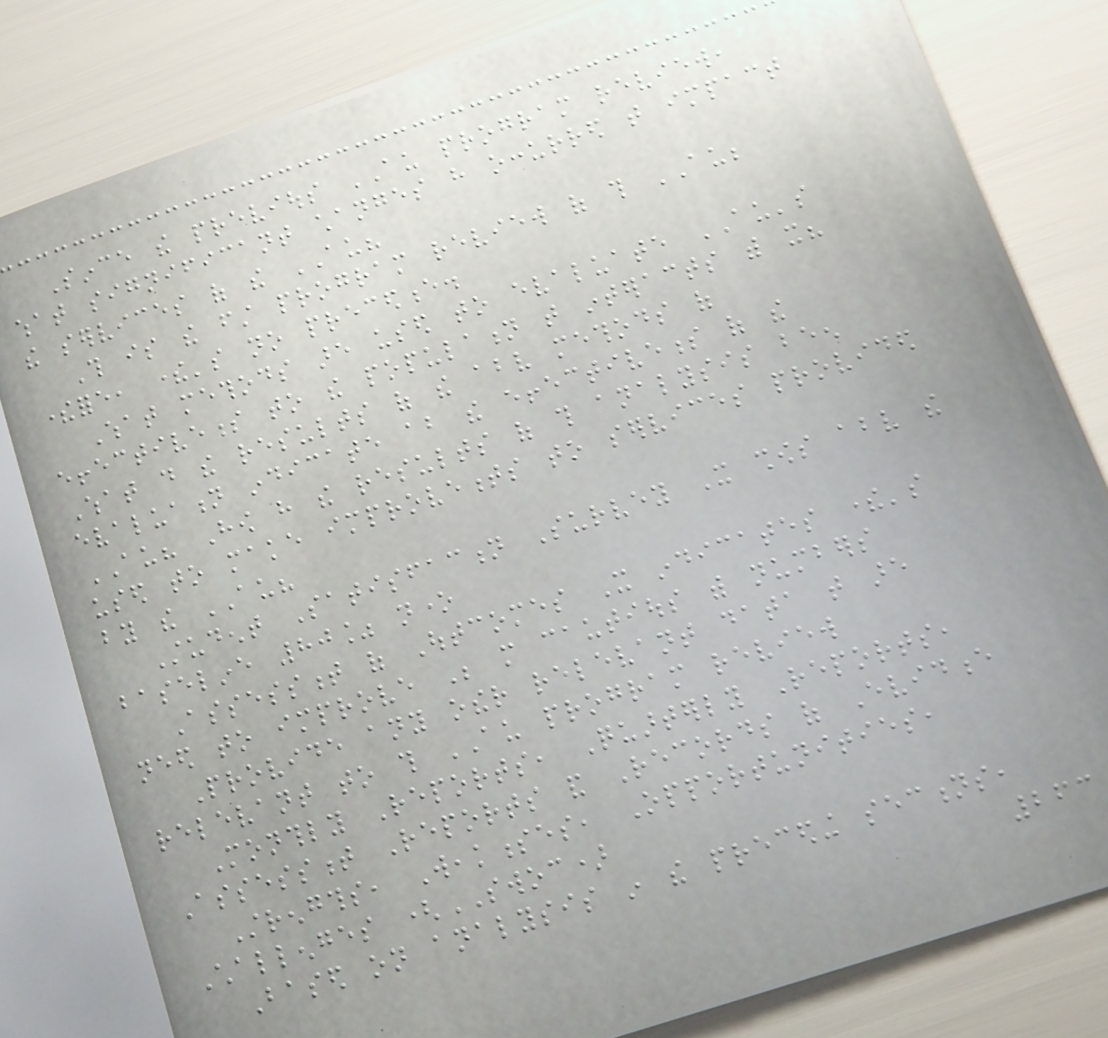Since the previous AU program review,
what significant changes have occurred that impact
the services of the AU?
This is the first program review of this AU;
therefore, there's no precedence.
What methods are used to evaluate AU's
effectiveness to the population that interacts with it?
What do the results of the above methods of
evaluation indicate about the effectiveness of the
AU? How have the results of this analysis been
used to make improvements to services provided
by the AU?
Student Satisfaction Survey It shows above the
baseline 80% none
Assessment of Outcomes It indicates there's
need to improve Be more cautious with numbers
Provide any other relevant data that are
relevant to this AU program review
Monthly Reports, Quarterly Reports,
Assessment Reports and Records of Evidence
Strengths, Weaknesses, Opportunities,
Challenges (SWOC)
Based on analysis in the preceding sections,
263
